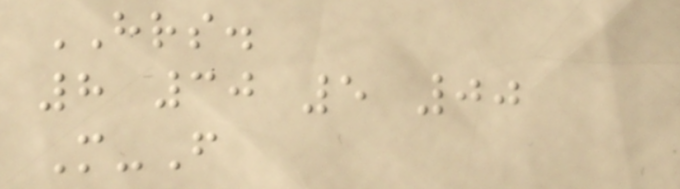HRS.
8 30 5 00
M-F
